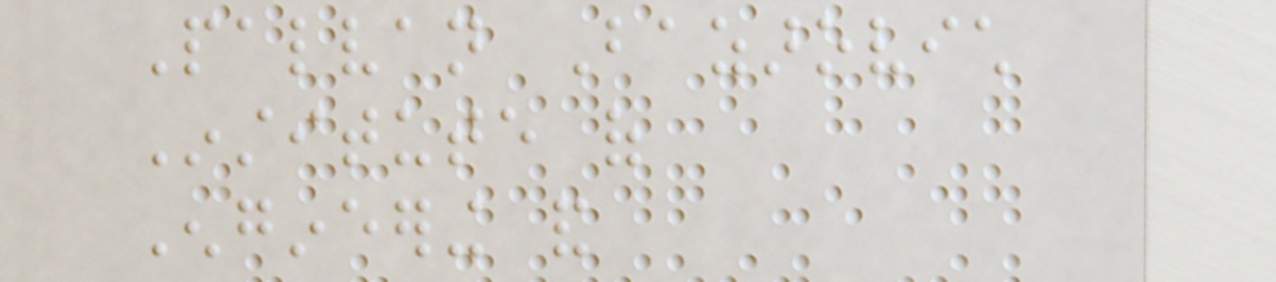Palvan Bazarovich
Institute of
Engineering and
